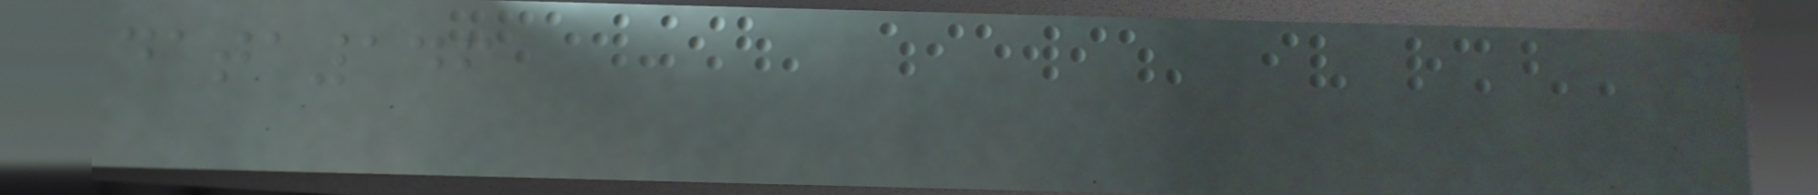data146
